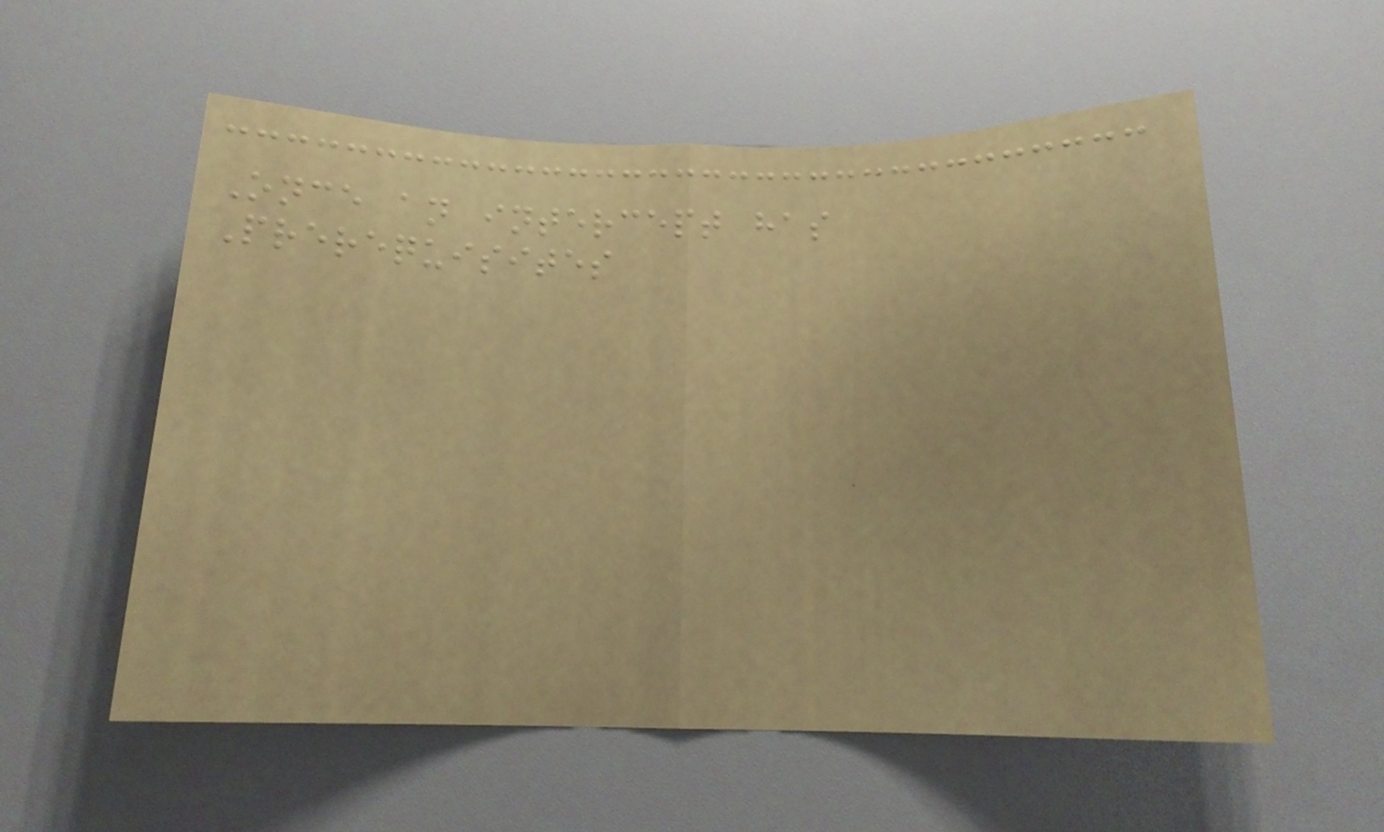Once an intercept has
Prerequisites
